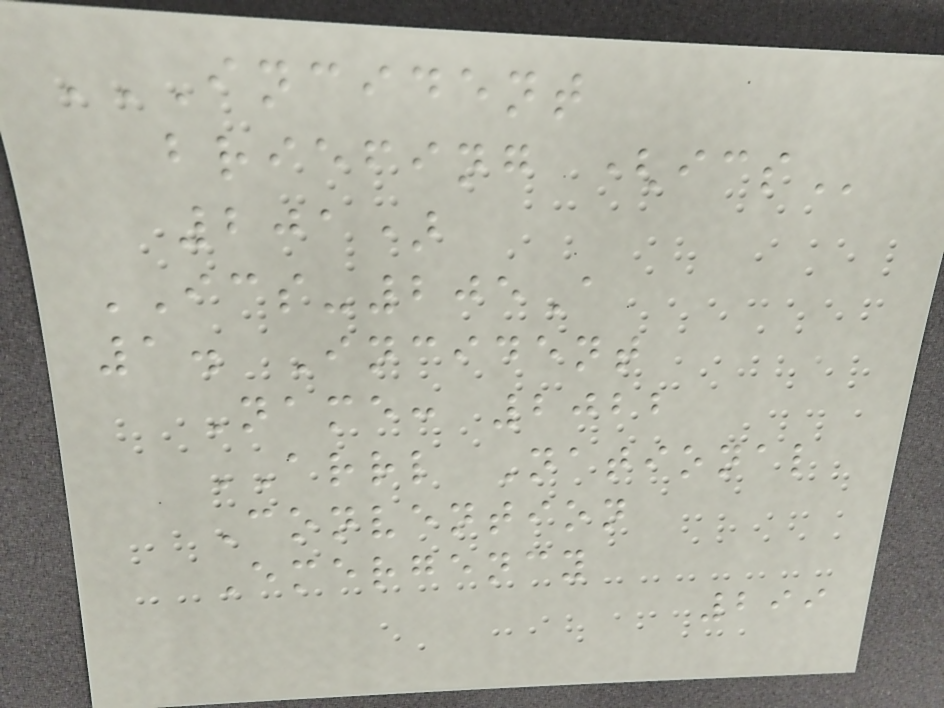INCIDENT
BRIEFING (ICS
201)
ICS-205A
1. Incident
Name: 2022
ARRL National
Convention
Emergency
299
